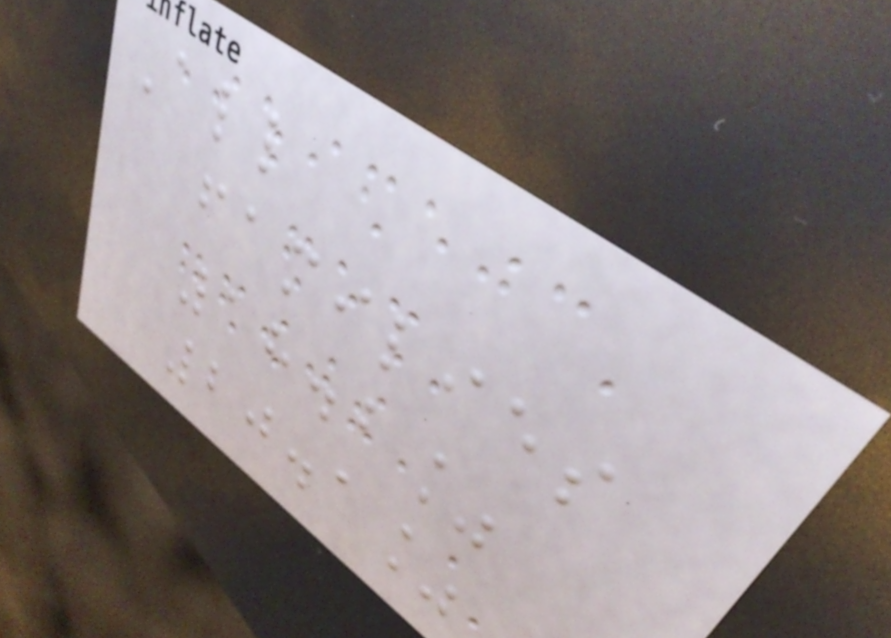All
families
18.2%
20.1%
